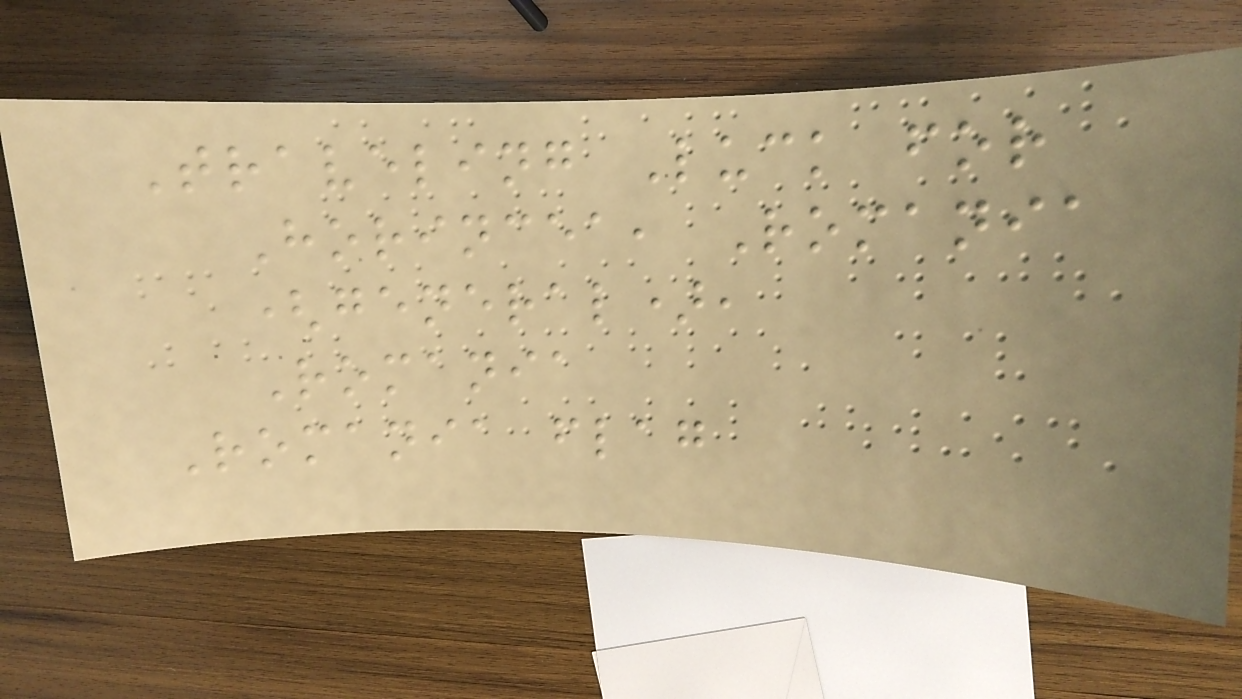Traveling Luck for
Horincea, Romania
(general),
Romania
Romania flag
